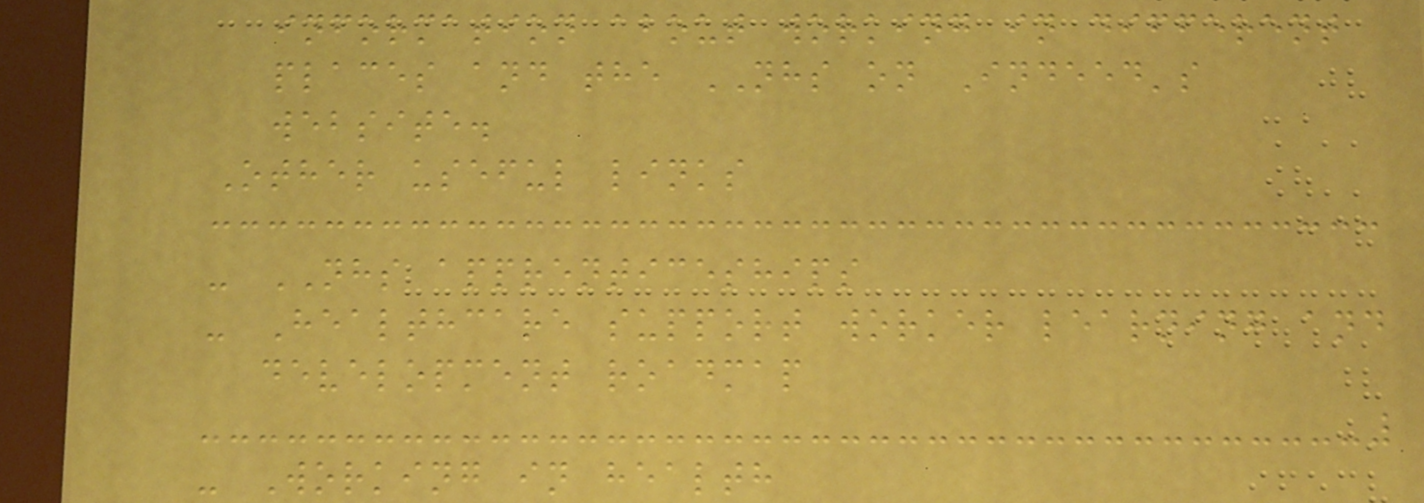information about working in different
places and the NHS on Indeed's
website.
Other useful links
- NHS apprenticeships
- Healthcare support worker learning and
development roadmap
- Working in health
